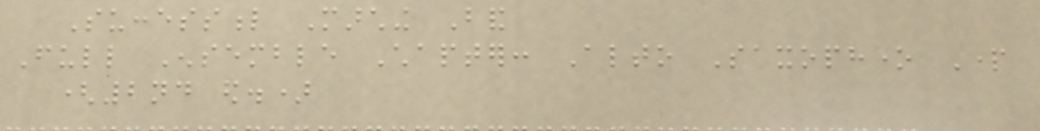Successful Marching Band
Full Ensemble Chapter: Alto Saxophone Part
(2nd ed.)
